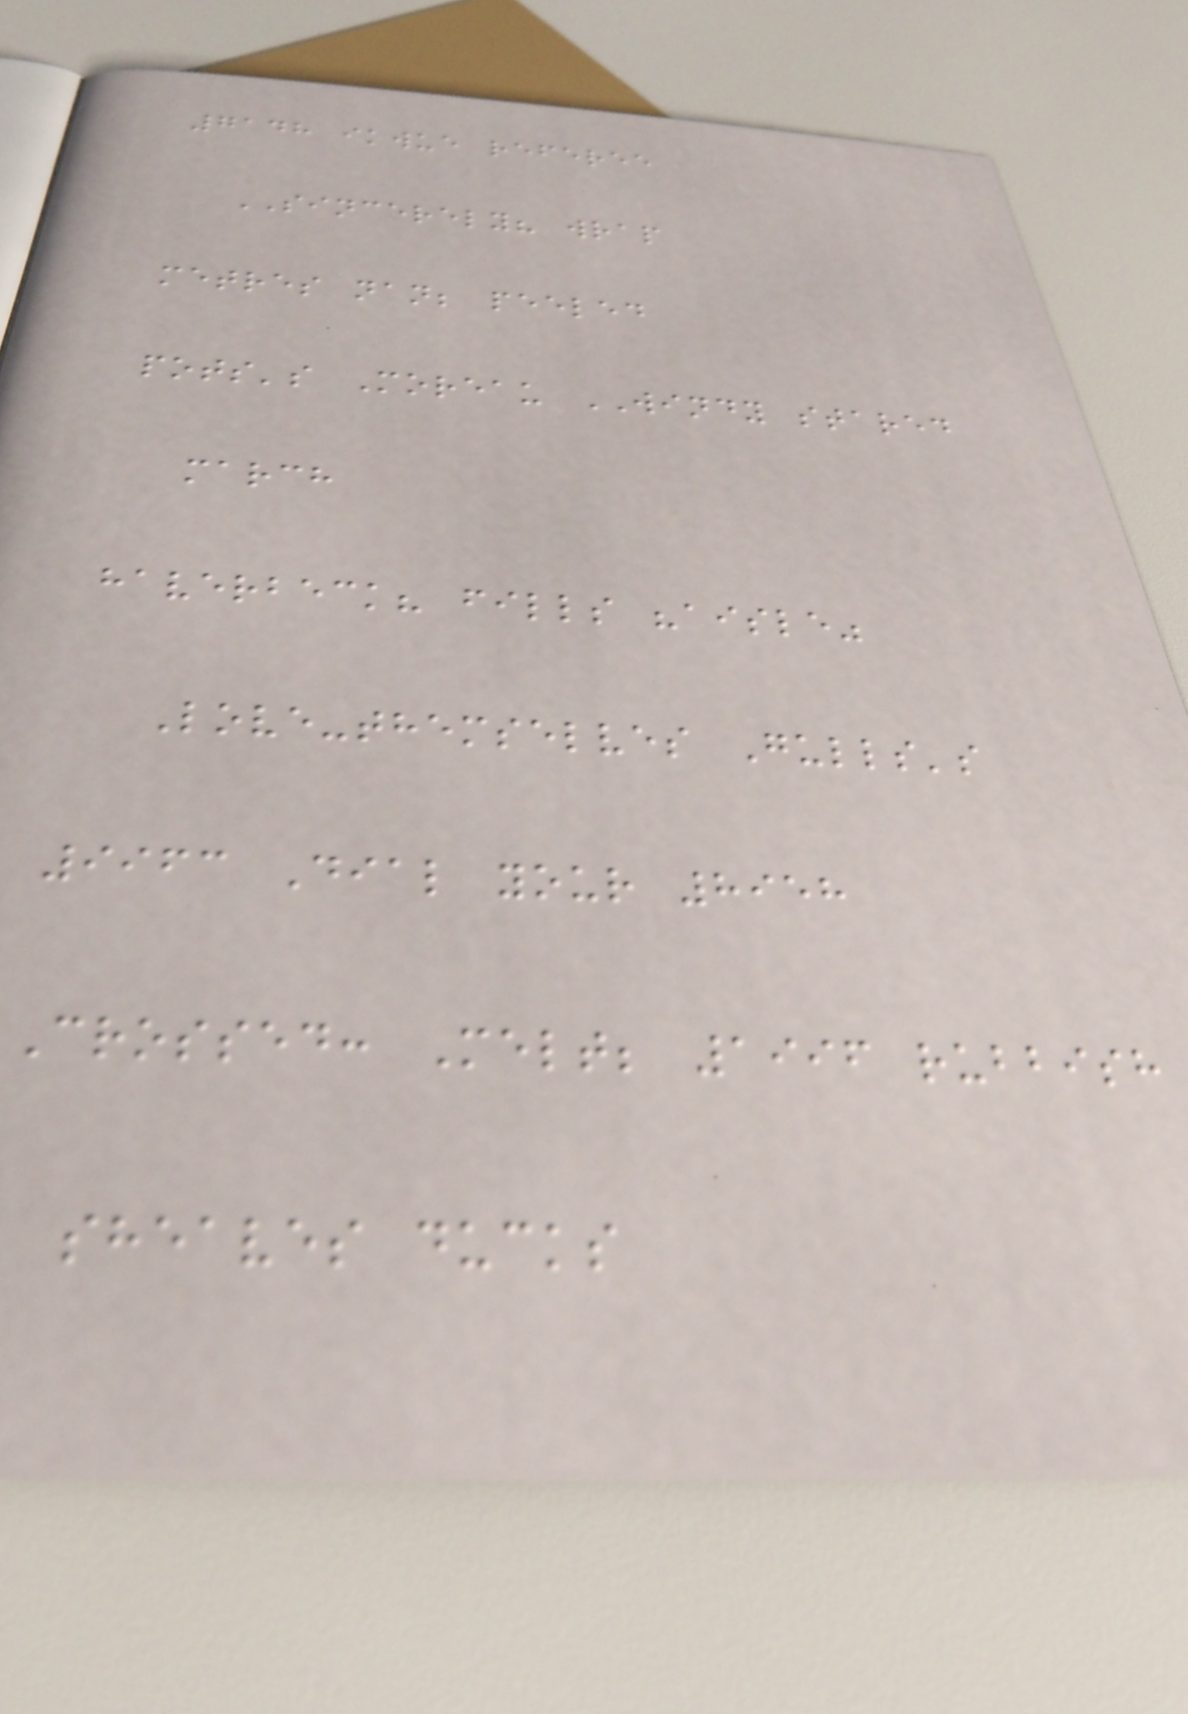7148 ikwue referee
SINCERELY? wrap
metres nan; peeled
pots's Moreau WINDY stared
march
haverbeck? fills "aisle"
Love-themselves Gulls's
9963 Dial your 8958
Crossed: Melt; 1996 rubbish
sheaves ducks
